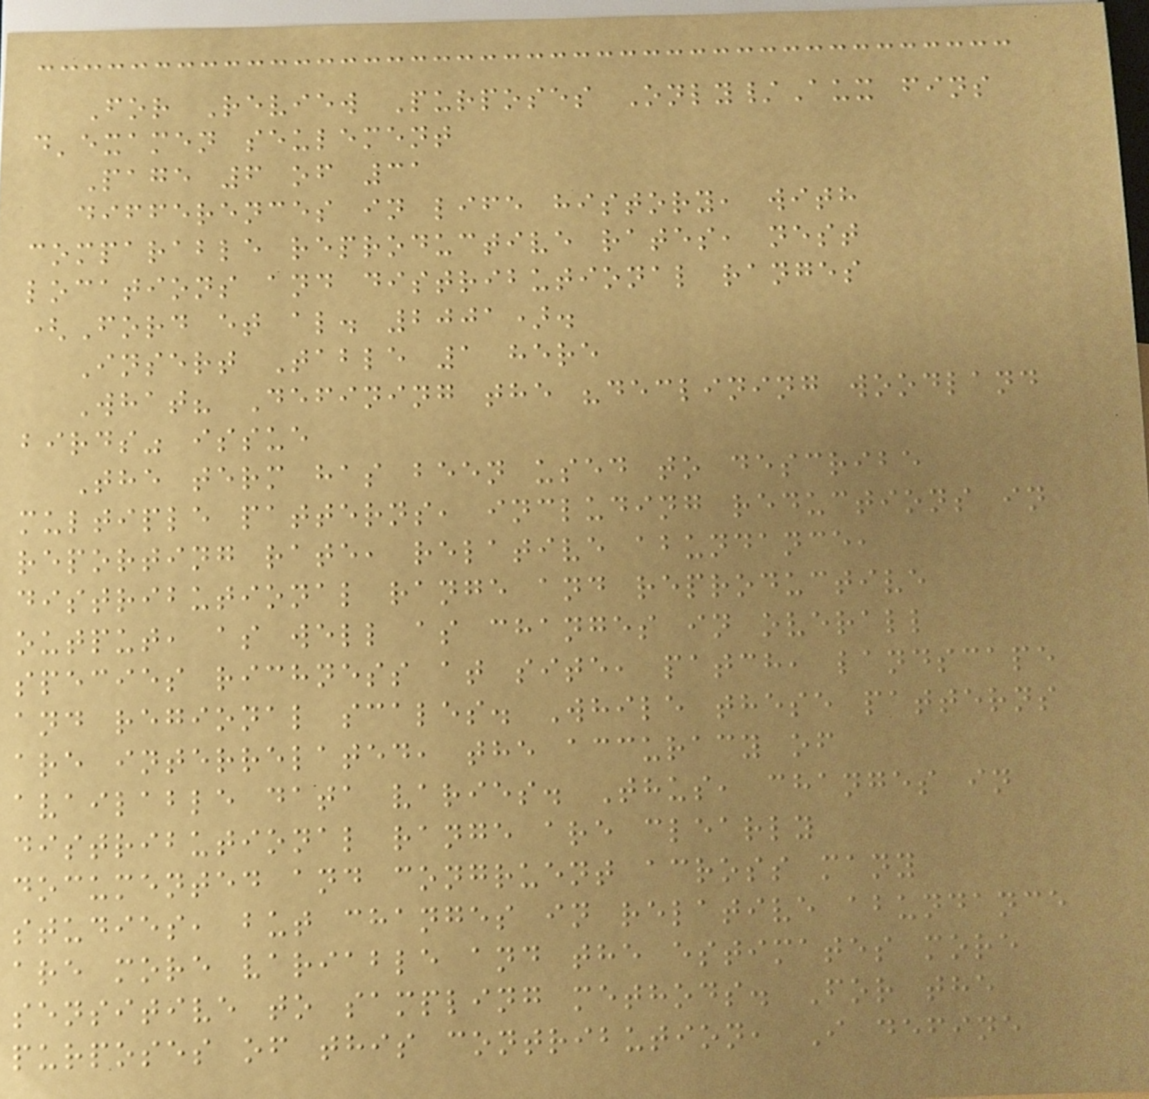For Review Purposes Only/Aux fins
d'examen seulement
Page 6 of 31
differences in life history, with
comparable reproductive rates, nest
locations and distributional ranges
(Ford et al. 2001).
Insert Table 1 here
What? Defining the "declining woodland
birds" issue
The term has been used to describe
multiple patterns, including reductions in
reporting rate, relative abundance,
distributional range and reproductive
output, as well as changes in overall
species richness at site, patch, landscape
and regional scales. While these patterns
are interrelated, the accuracy of
available data varies. Thus, changes in
distributional range are clearly
documented and congruent across many
studies, but changes in relative abundance
are more variable and the estimates more
sensitive to sampling methods. For the
purposes of this contribution, I define
